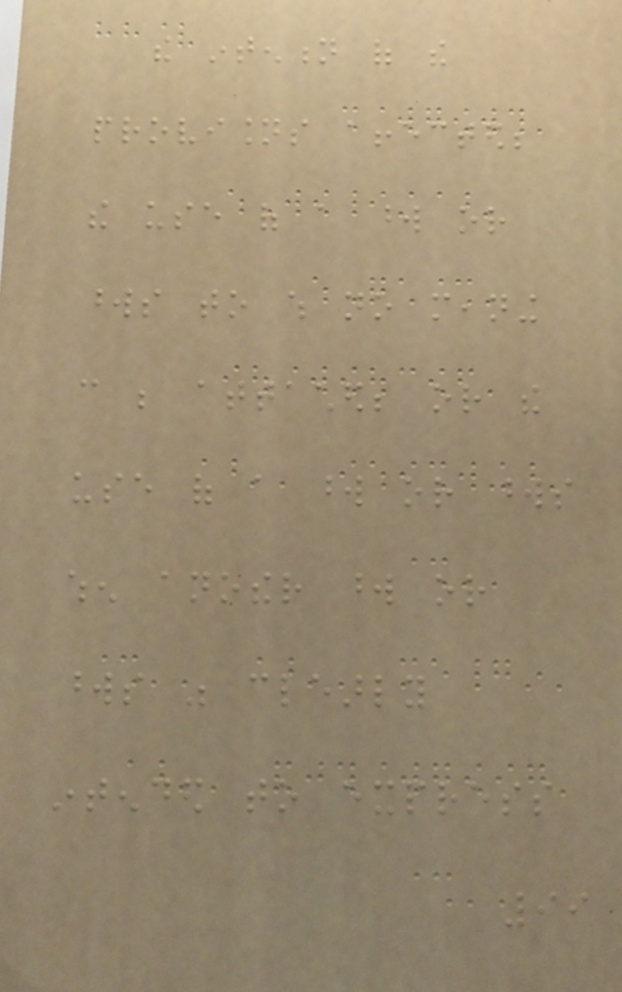the intention of the
provisions affected;
the use of a word or
words to which no meaning
can be attached; or the
use of a word or words
when another word or
words was clearly
intended to express
99
